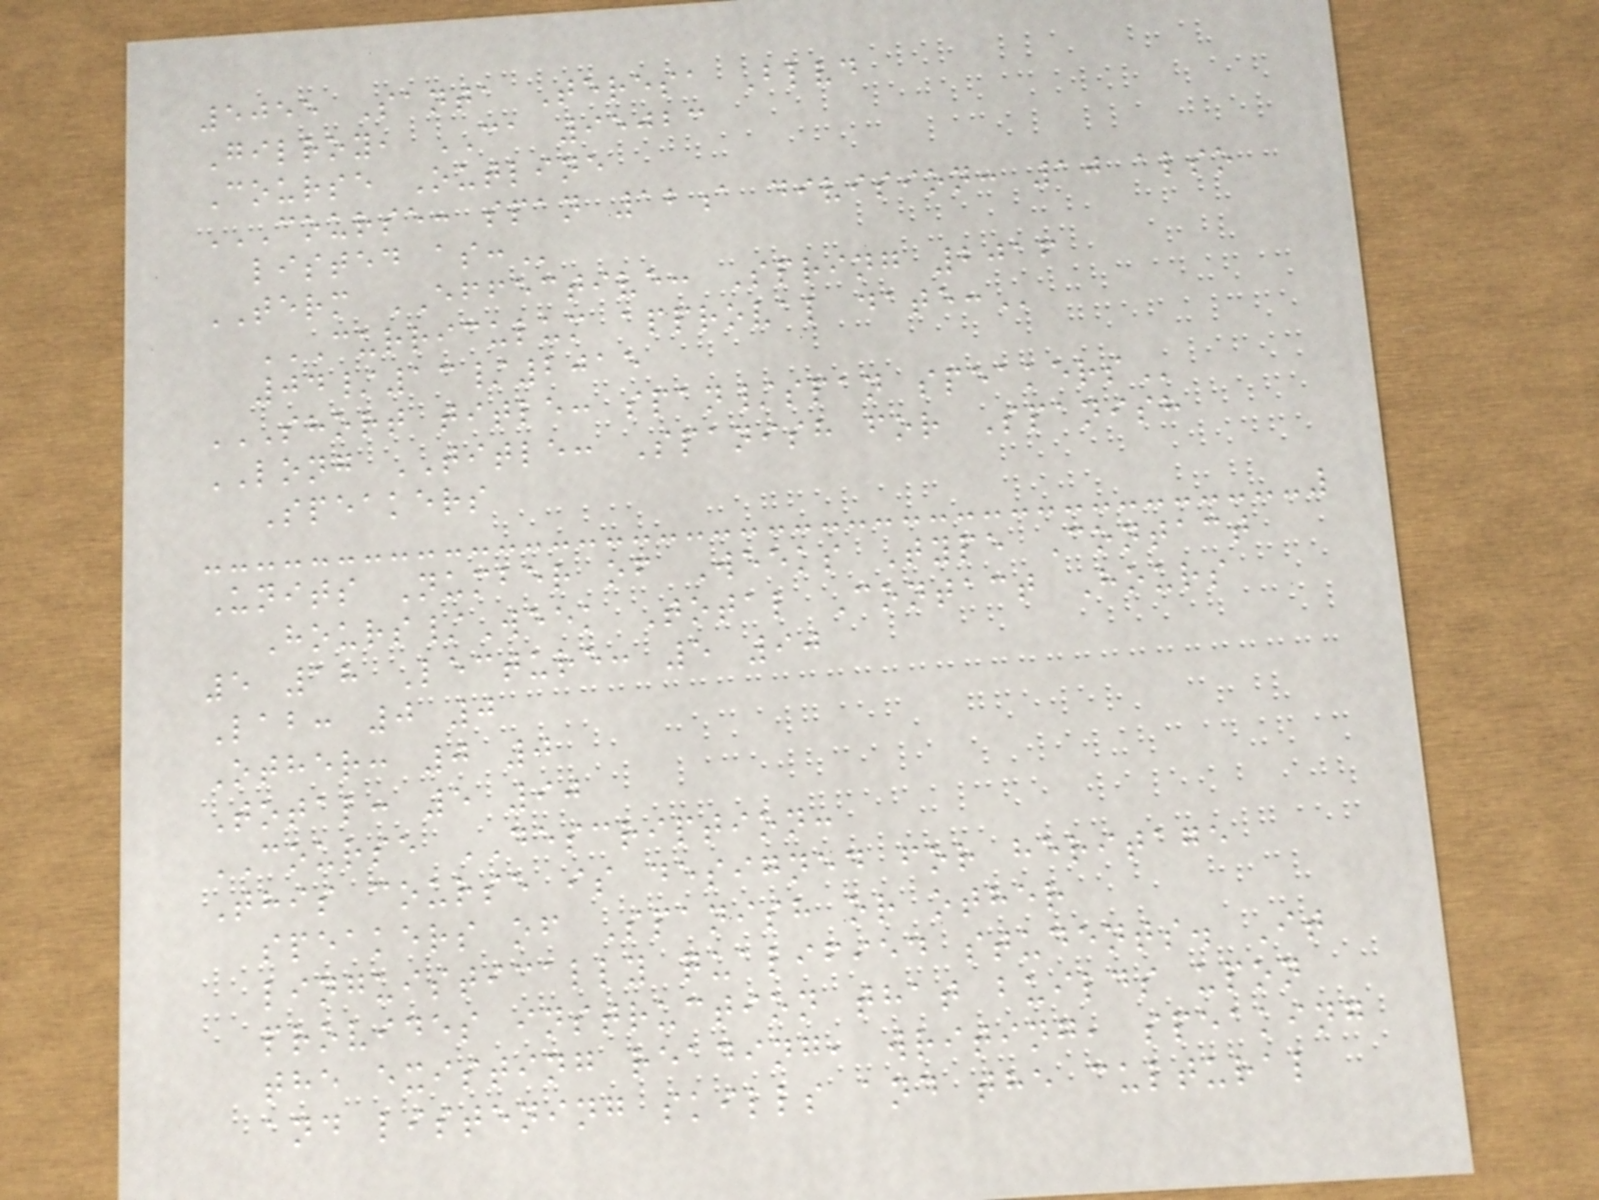5055 Santa Teresa Blvd
Gilroy, CA 95023
Course Outline
COURSE: SPAN 12A DIVISION: 10 ALSO
LISTED AS:
TERM EFFECTIVE: Spring 2016
CURRICULUM APPROVAL DATE:
04/13/2015
SHORT TITLE: SPAN/SPAN SPEAKERS
LONG TITLE: Spanish for Spanish
Speakers
Units Number of Weeks Type Contact
Hours/Week Total Contact Hours
5 18 Lecture: 5 90
Lab: 0 0
Other: 0 0
Total: 5 90
COURSE DESCRIPTION:
This course is designed for heritage
speakers of Spanish or other
linguistically qualified students. It
provides instruction that builds upon
the existing reading, writing, speaking
and listening skills and the cultural
